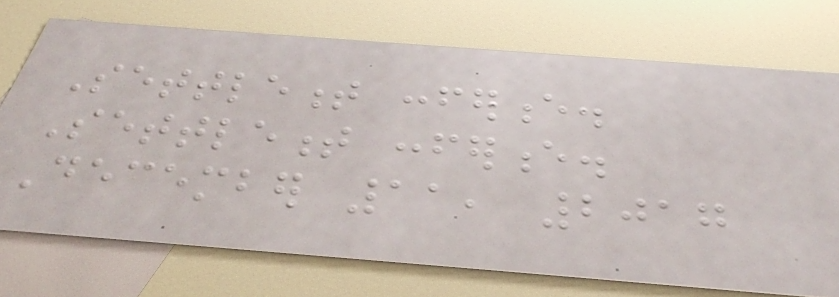Settlement conference.
Settlement conference.
December 11, 2017
